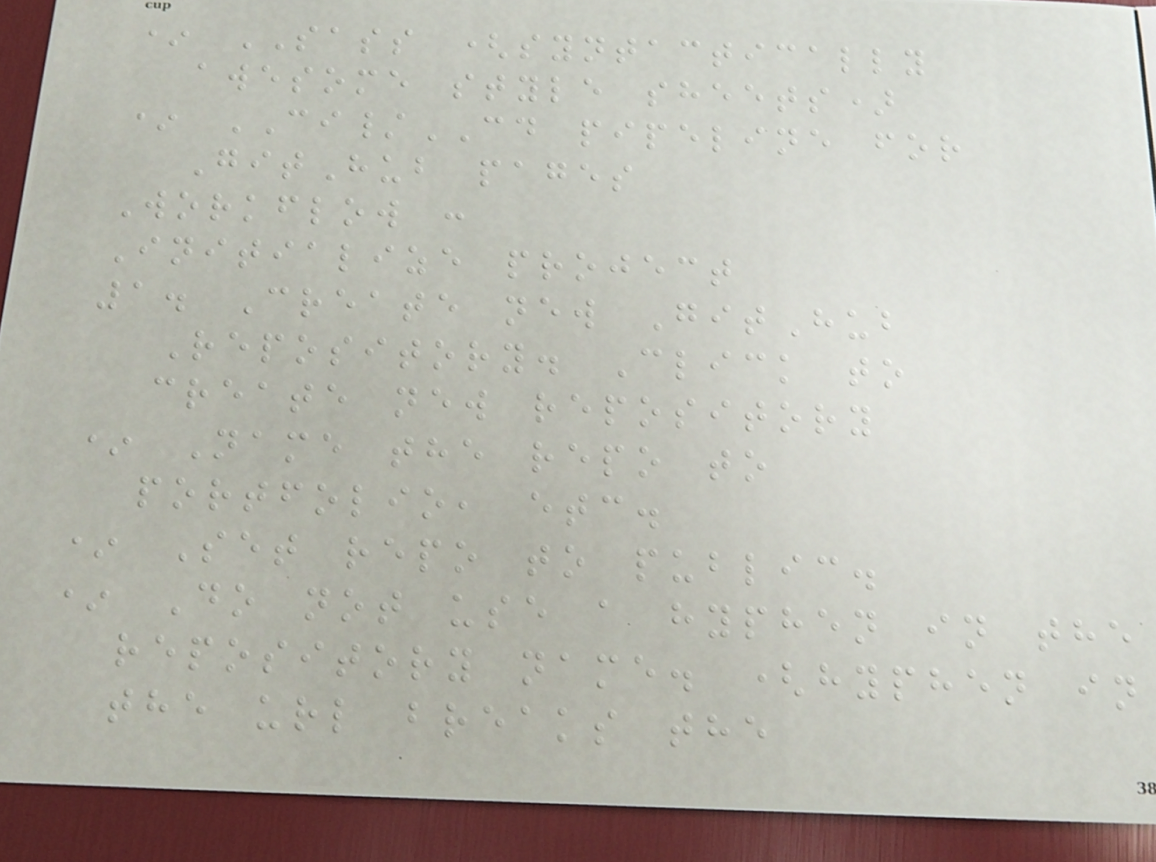* SASS (syntactically
awesome style sheets)
* CI/CD pipeline for
GitHub pages
Workflow :
Initialize project
1. Create new GitHub
Repository. Click to
create new repository
* Name the repo to
portfolio, etc.
* Set repo to public.
* Do not use a hyphen in the
repository name. (hyphen in
the url breaks the
